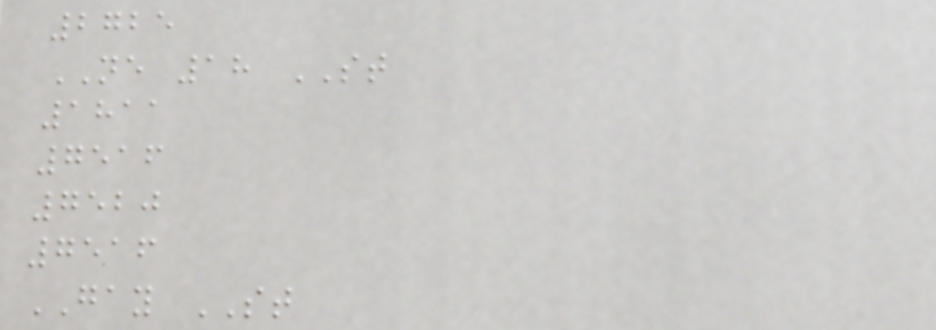2725
NE 18 ST
1811
7516
7520
7516
GAY ST
